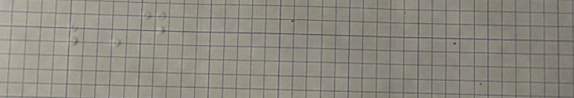D
